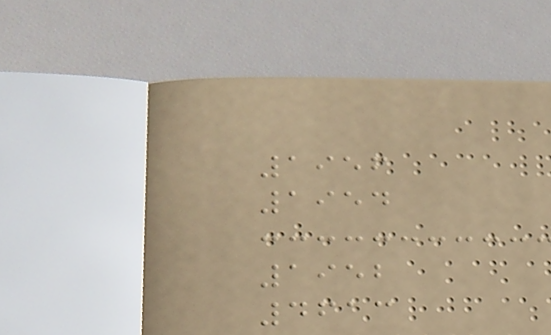1956
1954
1952
4613
